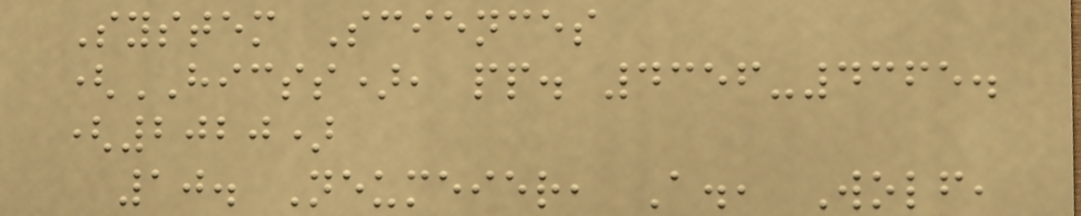System Sciences
(HICSS), pp. 4356-4365.
(2020)
10. Neumeier, A., Wolf,
